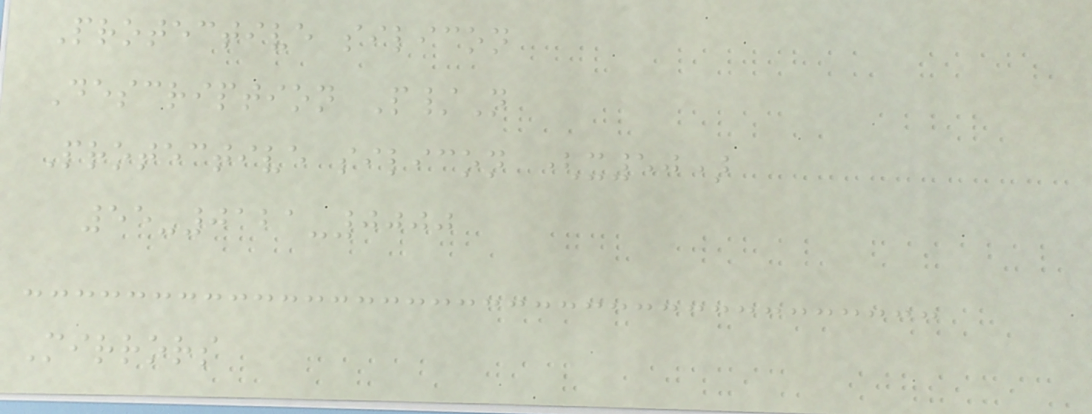Protective silicon
Description P/N
Protective silicon (x50)
55-0121-0000
Mirrors
